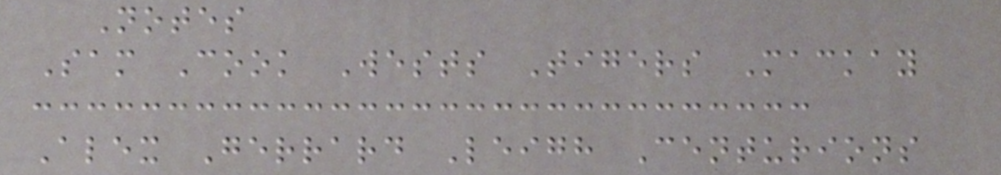Notes
Sam Cook Wests Tigers Mackay
Alex Gerrard Leigh Centurions
